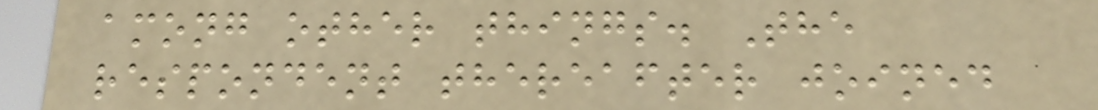among other things. The
respondent thereafter joined
